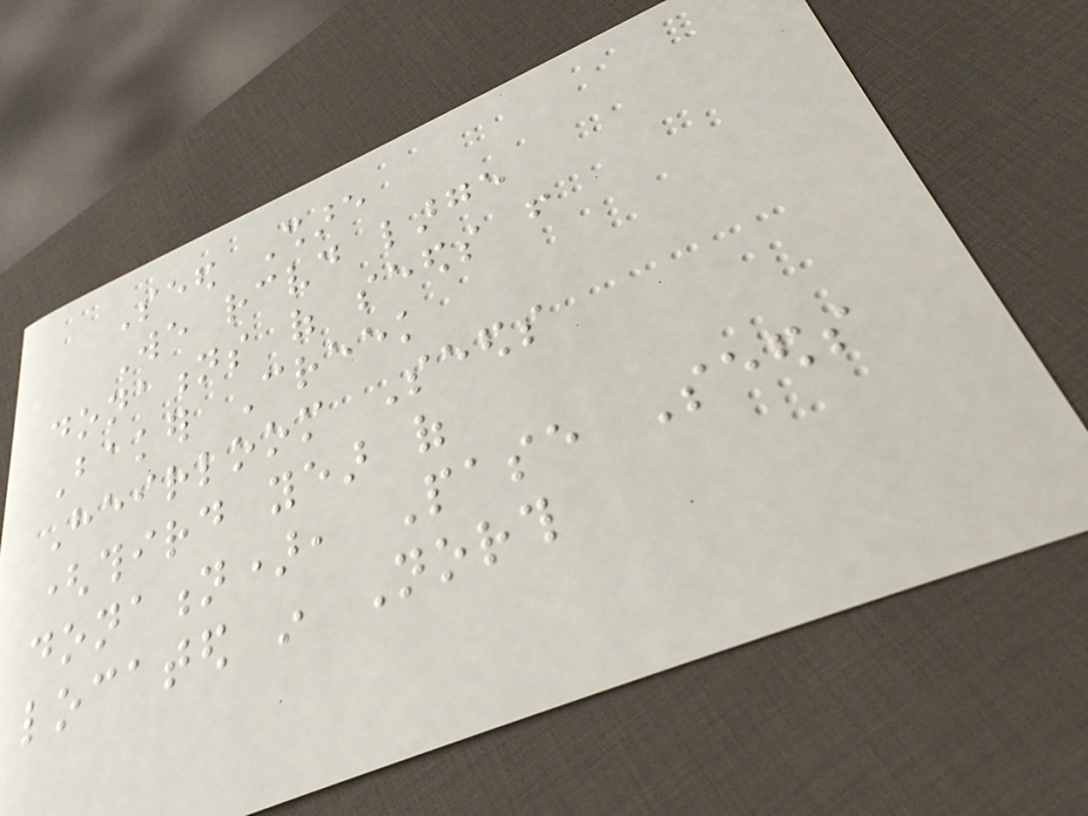Seed Share
We received large
donations of seeds from
Baker Creek
Heirloom Seeds
(third year of
donation), Pase Seeds
located in North
